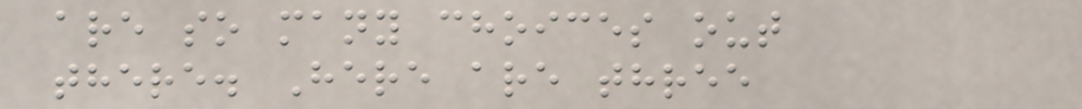are so many choices out
there. Here are three
